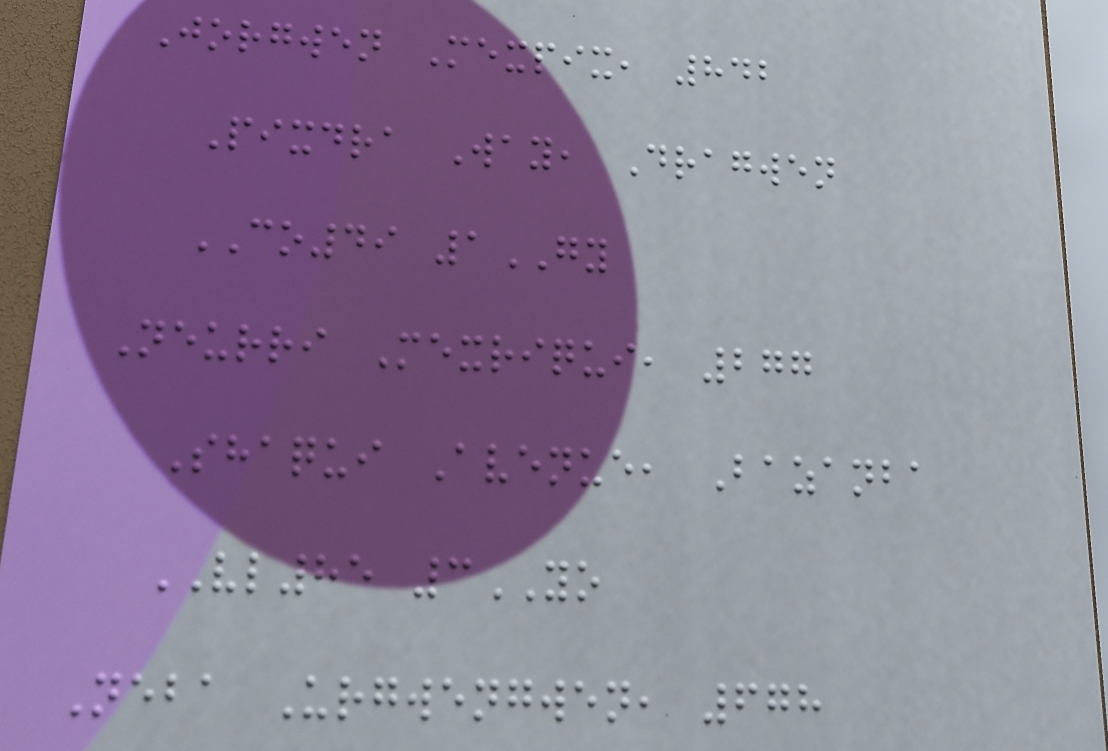Jorgwen Mexpix, 842
Pixdra Way, Dragwen
CO49 1GY
Neurri Mexriqui, 277
Shaqui Avenue, Bazanba
VL85 3YO
Neba Urgwengwen, 678
